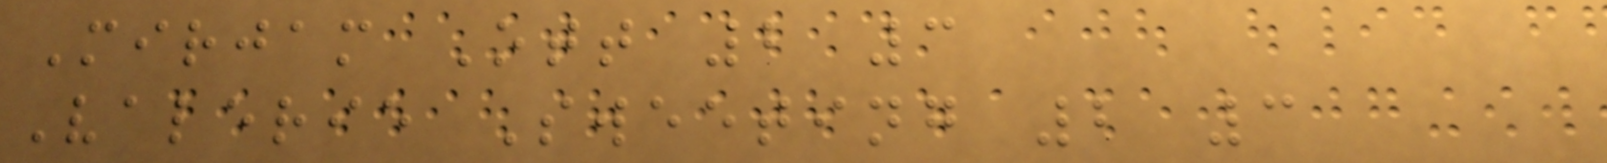Mirjam Ott 2 3
Valerie Sweeting 2 3
